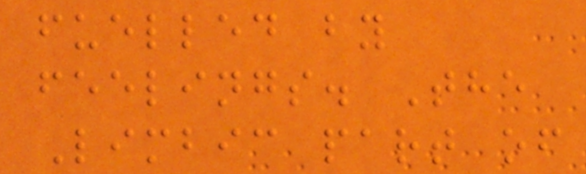fuelled by
feelings. The
Limbic part of
